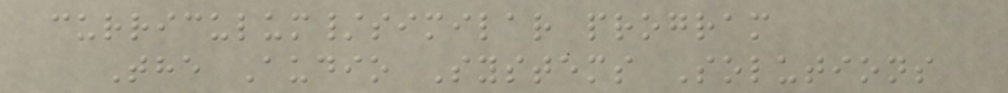curriculum/similar program
The Audio Systems Solutions
